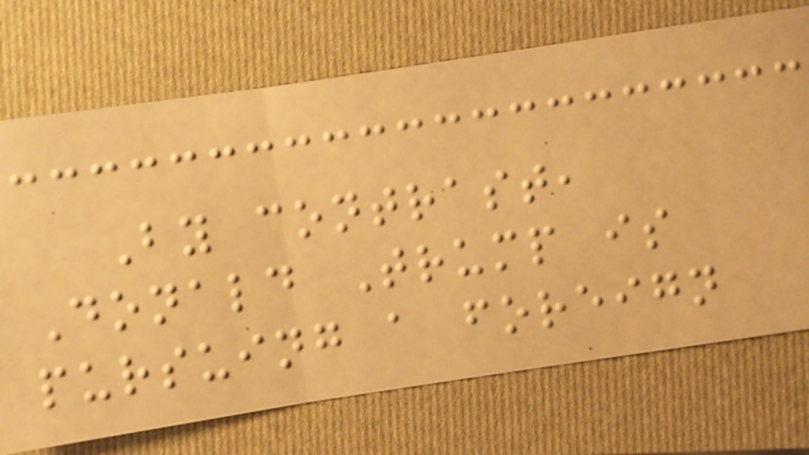By contrast,
Donald Trump is
pursuing a foreign
